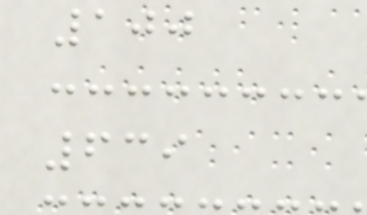100
639
